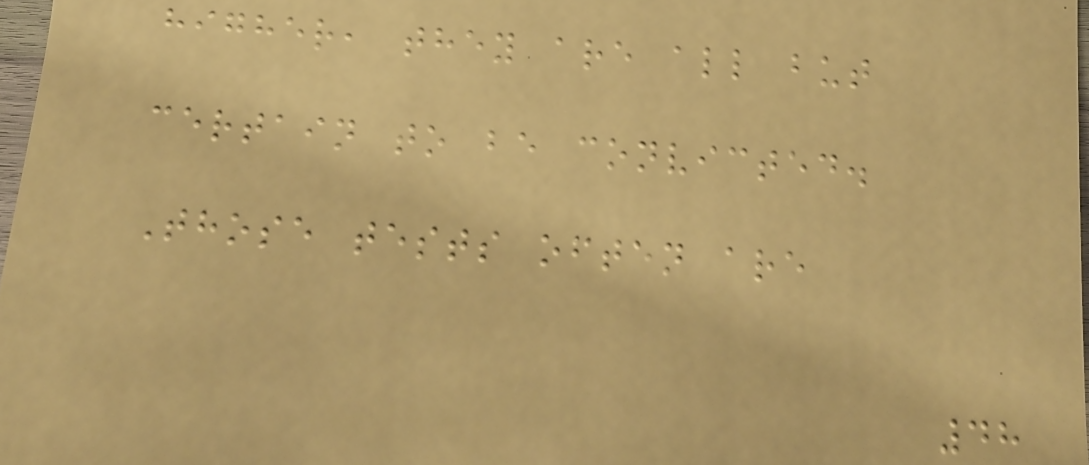higher, they are all but
certain to be convicted.
Those tests often are
48
